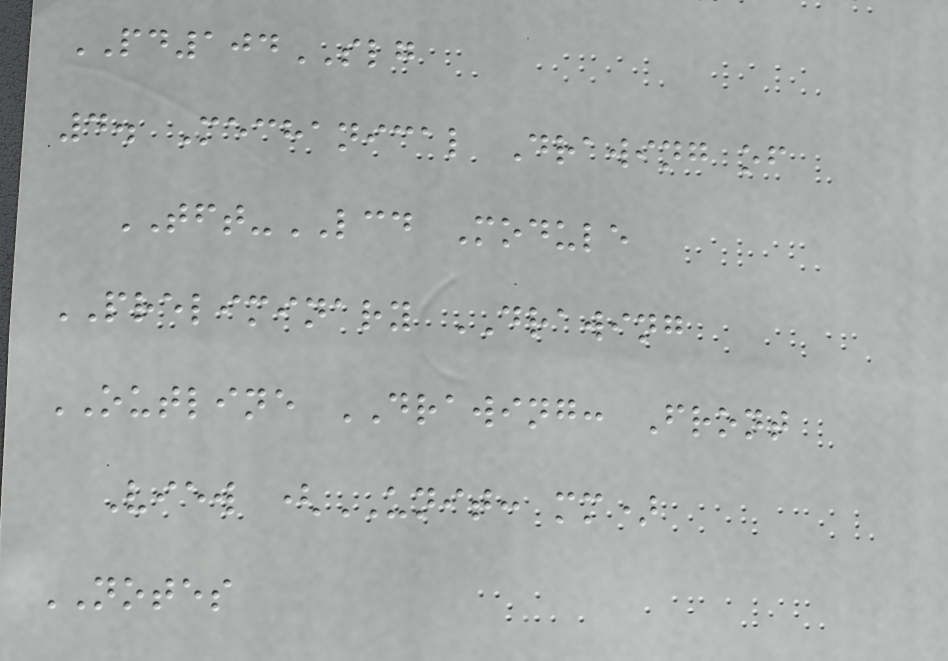PD104SLG
4. Mechanical Drawing of
TFT-LCD Module
PRELIMINARY DRAWING
OUTLINE DRAWING: Front
View (UNIT: mm)
NOTES
